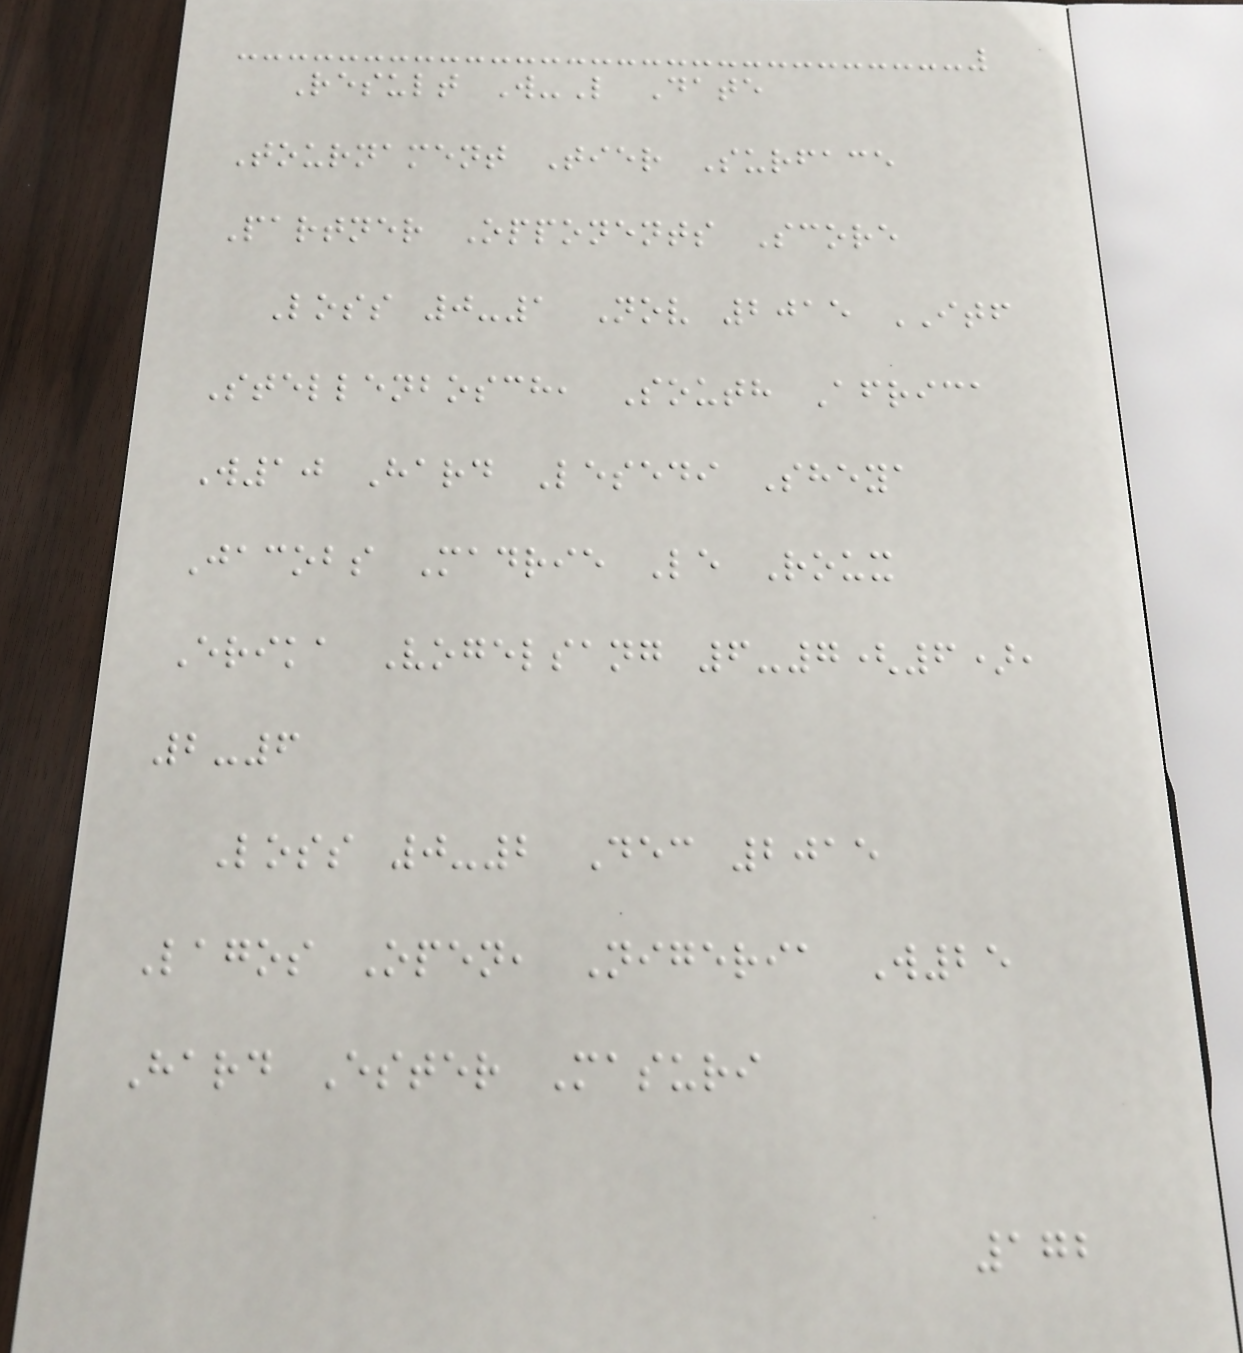Result W-L Date
Tournament Tier Surface
Partner Opponents Score
Loss 0-1 Nov 2015 ITF
Stellenbosch, South Africa
W10 Hard Lesedi Sheya
Jacobs Madrie Le Roux
Erika Vogelsang 6-7(6),
2-6
Loss 0-2 Dec 2015
Lagos Open, Nigeria W25
Hard Ester Masuri
172
